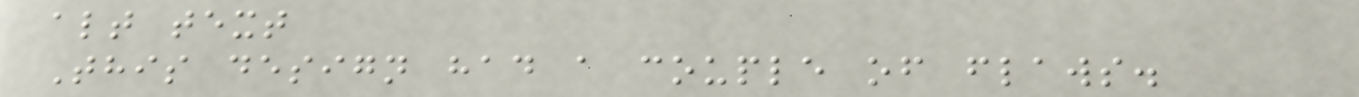alt text
This design had a couple of flaws.
